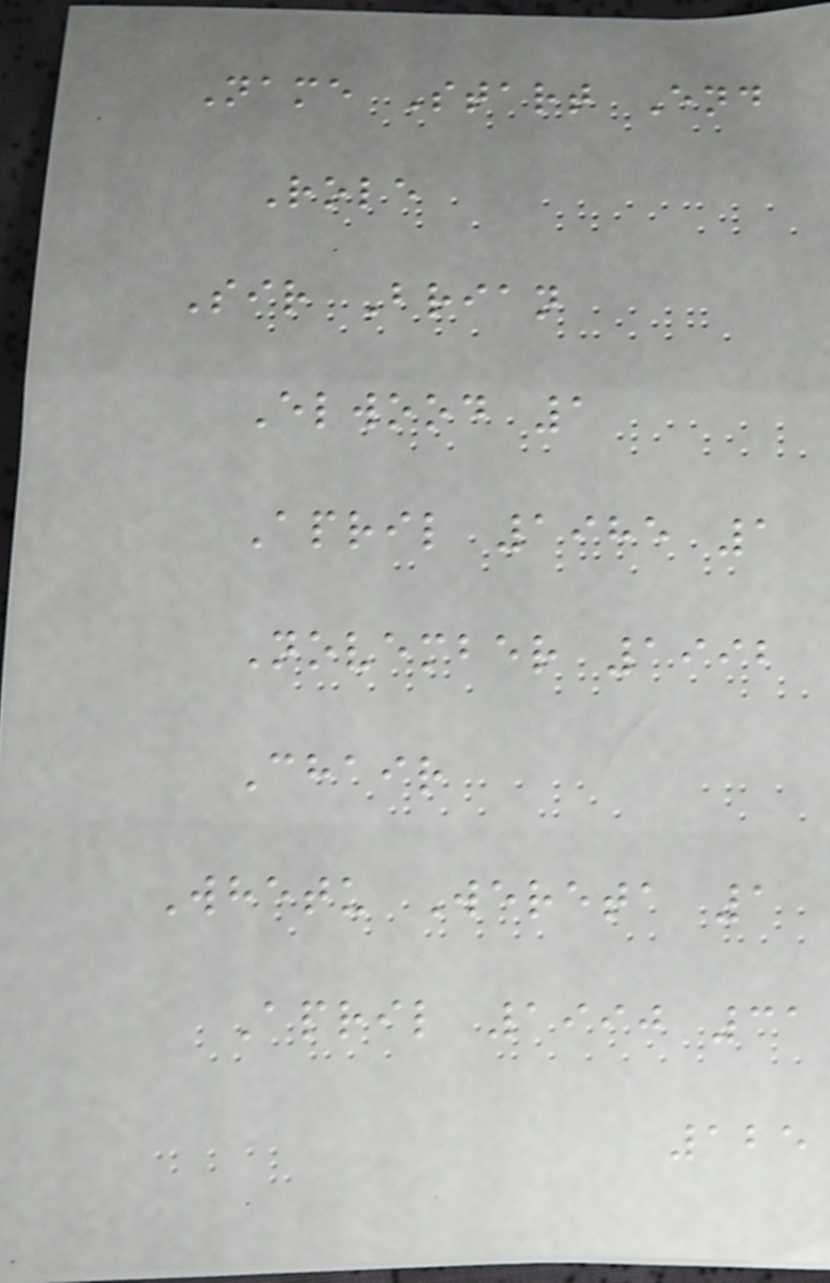Name Start End
Role
Sir Brian
Elwood 1
April 1985 1
November 1992
Chair
Whetu Wereta 1
April 1990 31
125
